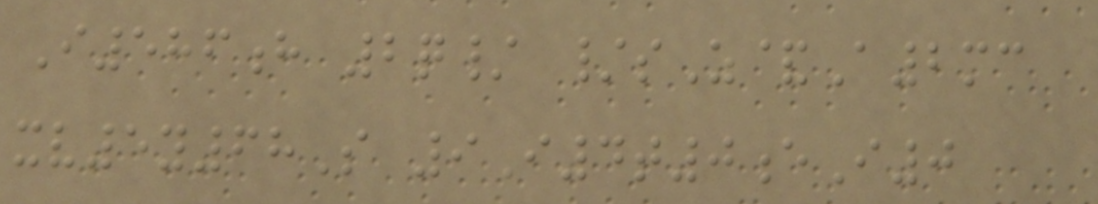I586h 2q/ /sZ&A2mc
xv5y68S 9I4t0eI0
